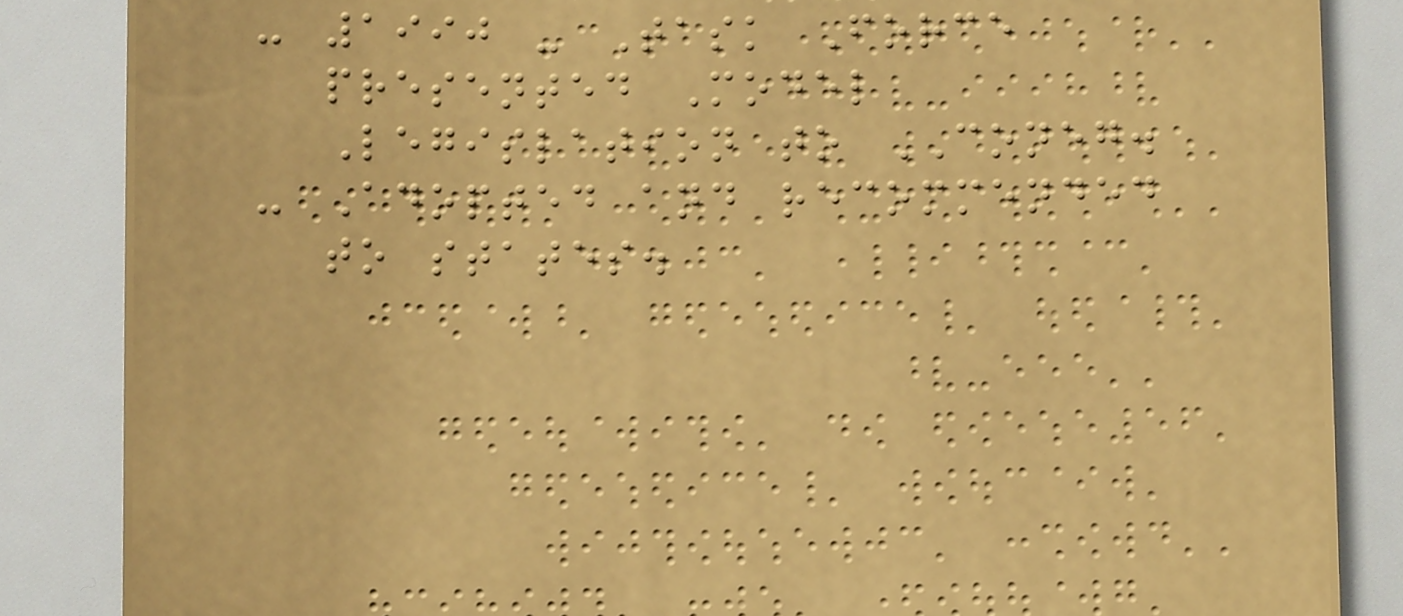- 1990 - Task Force
presented Model
Legislation to CONEG.
- Adopted and recommended
to states.
